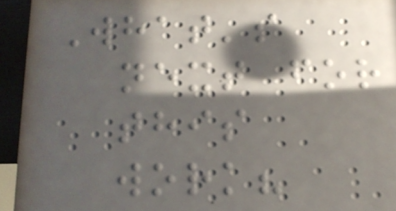What's
next for
this
work?
